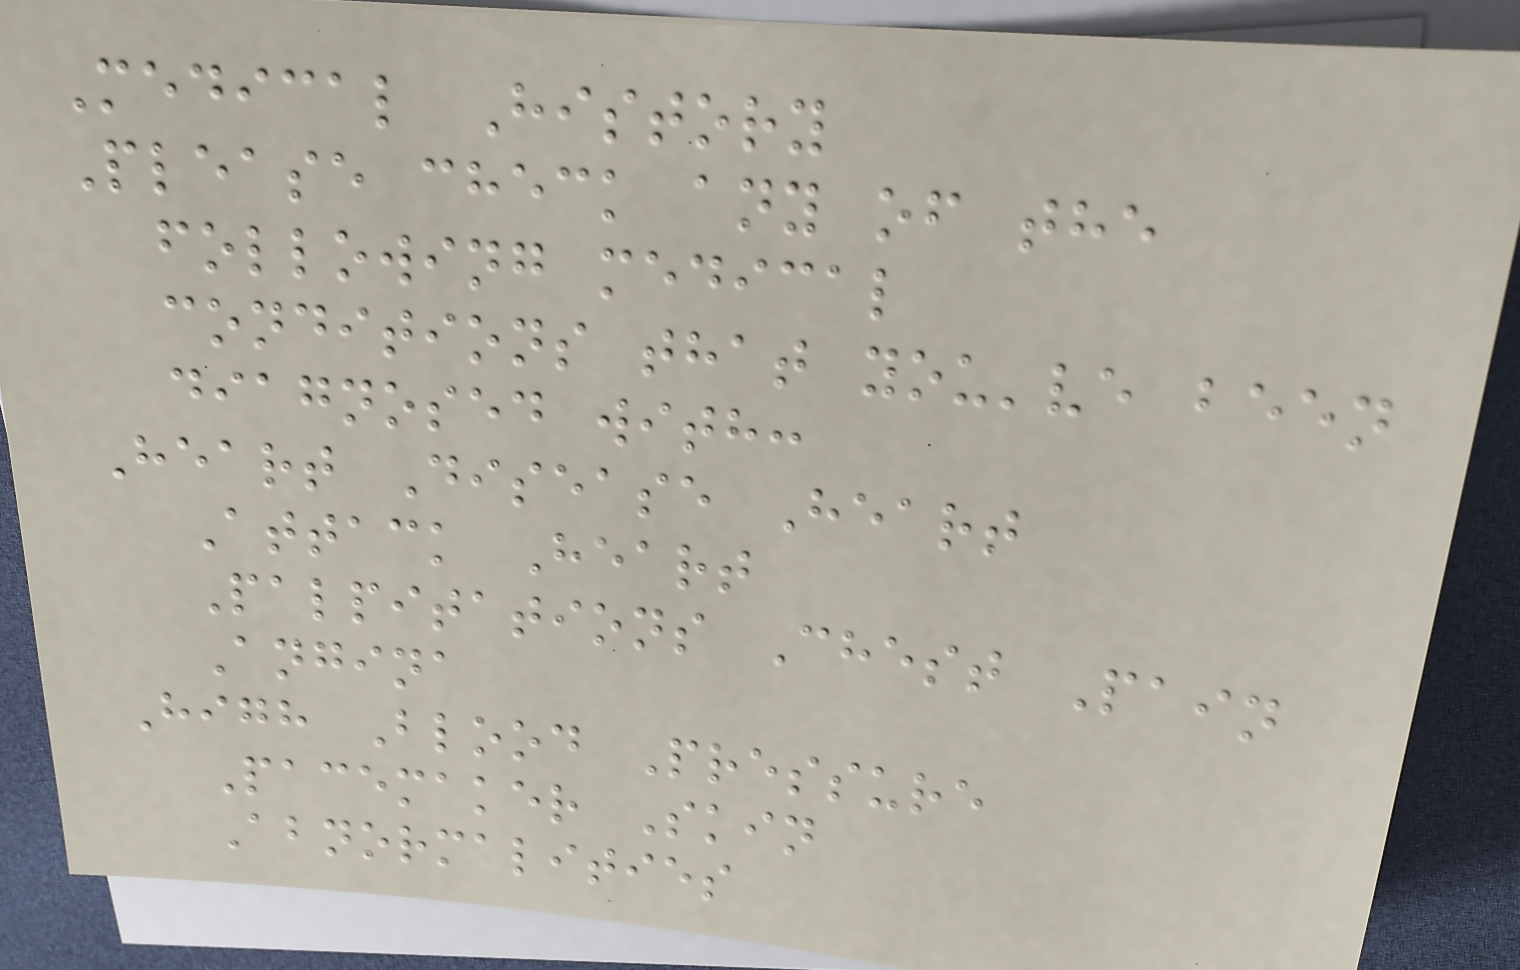Medical History
Please check any of the
following medical
conditions that you've been
diagnosed with:
Heart Disease Heart
Attack Heart
Palpitations Chest Pain
Angina
High Blood Pressure
Pacemaker Skin
Abnormalities
